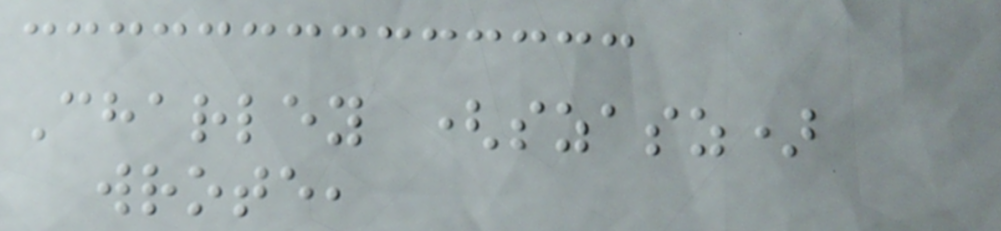Charley (szasz)
wrote,
